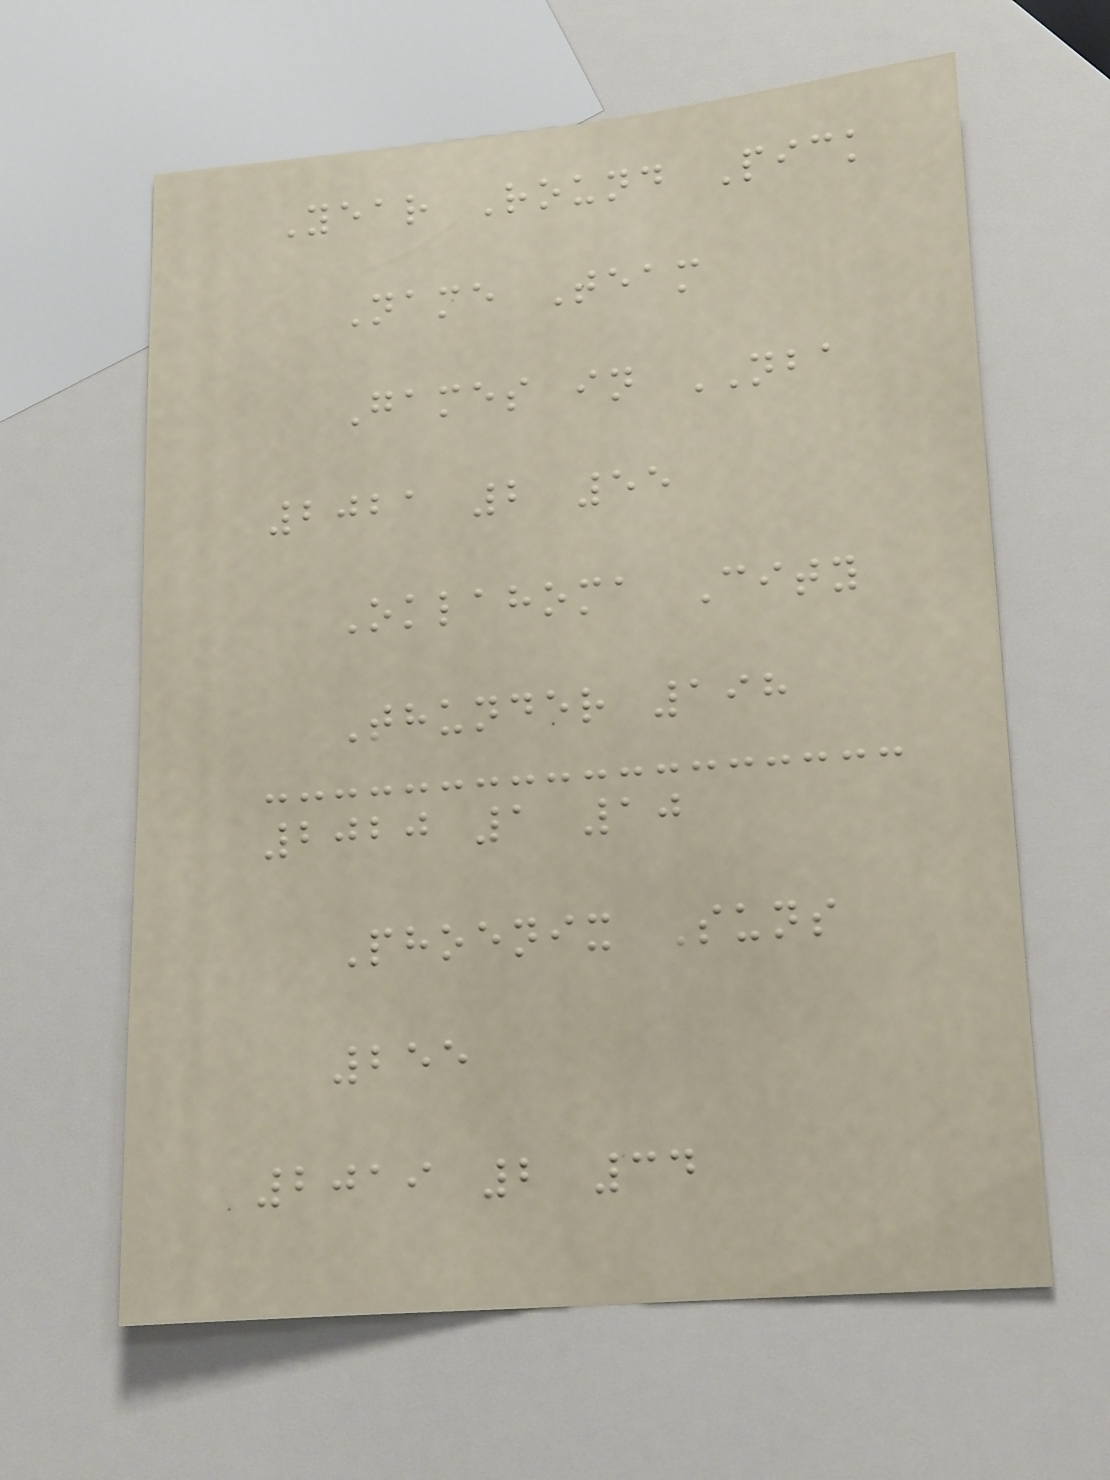Year Round Pick
Name Team
Games in NBA
2021 2 55
Oklahoma City
Thunder 198
2020 1 10
Phoenix Suns
255
2019 2 34
